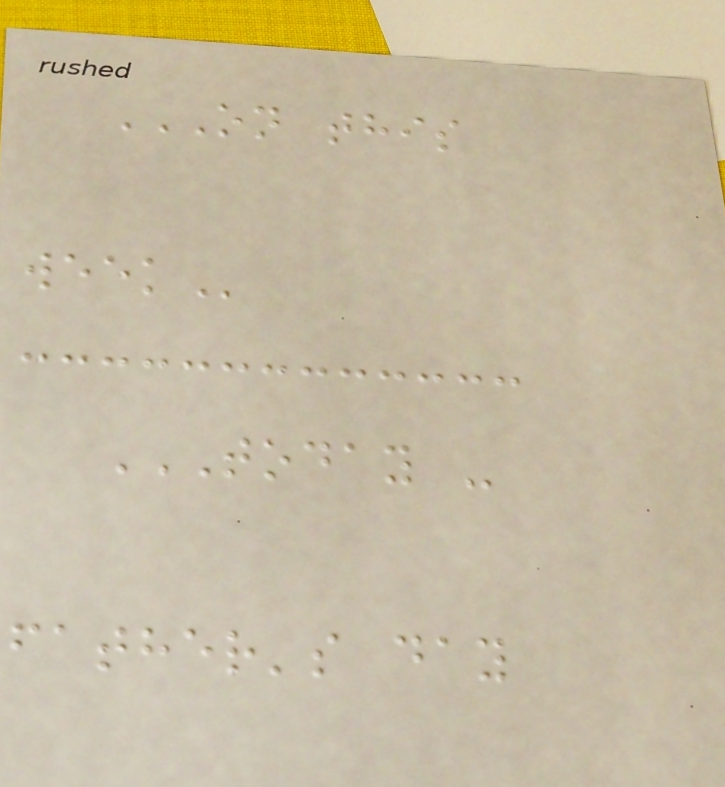ON THIS
WEEK
TODAY -
FATHER'S DAY
